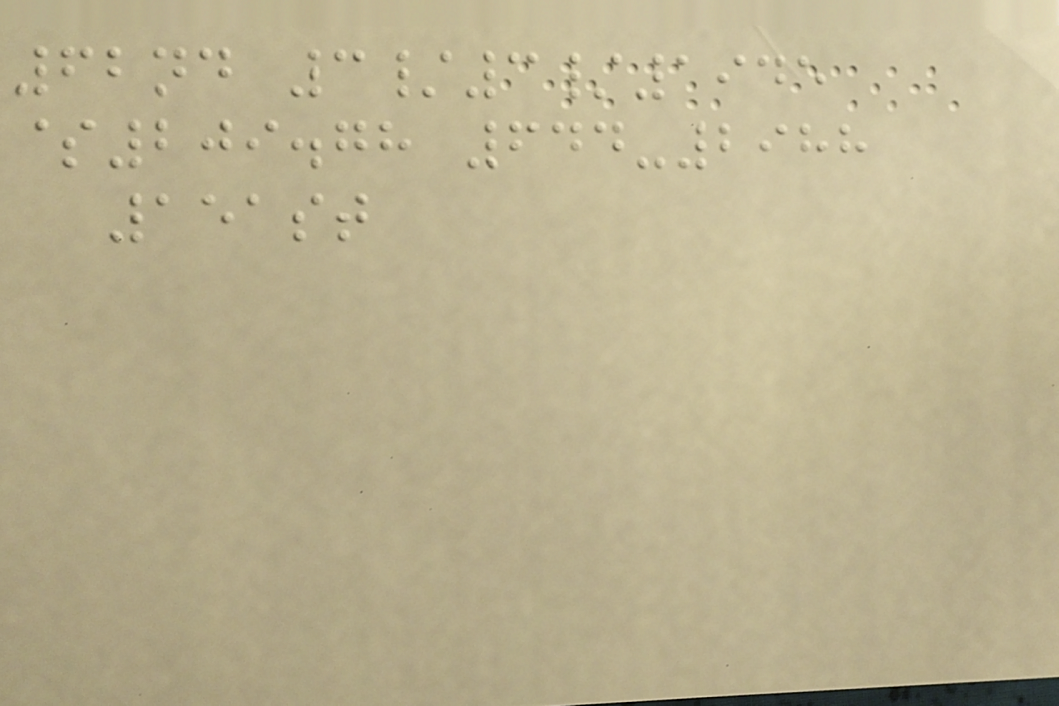62nd 3/3/1945
$209.78 644-2988
151st
